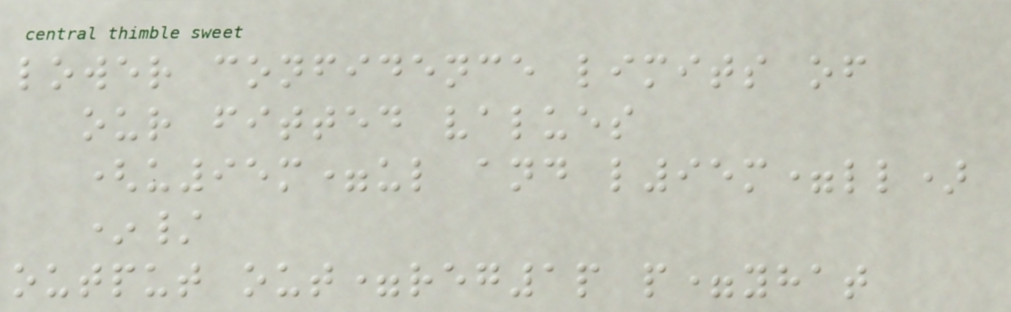lower confidence limits of
our fitted values
(u95m=ul and l95m=ll)
*/
output out=reg1p p=yhat
